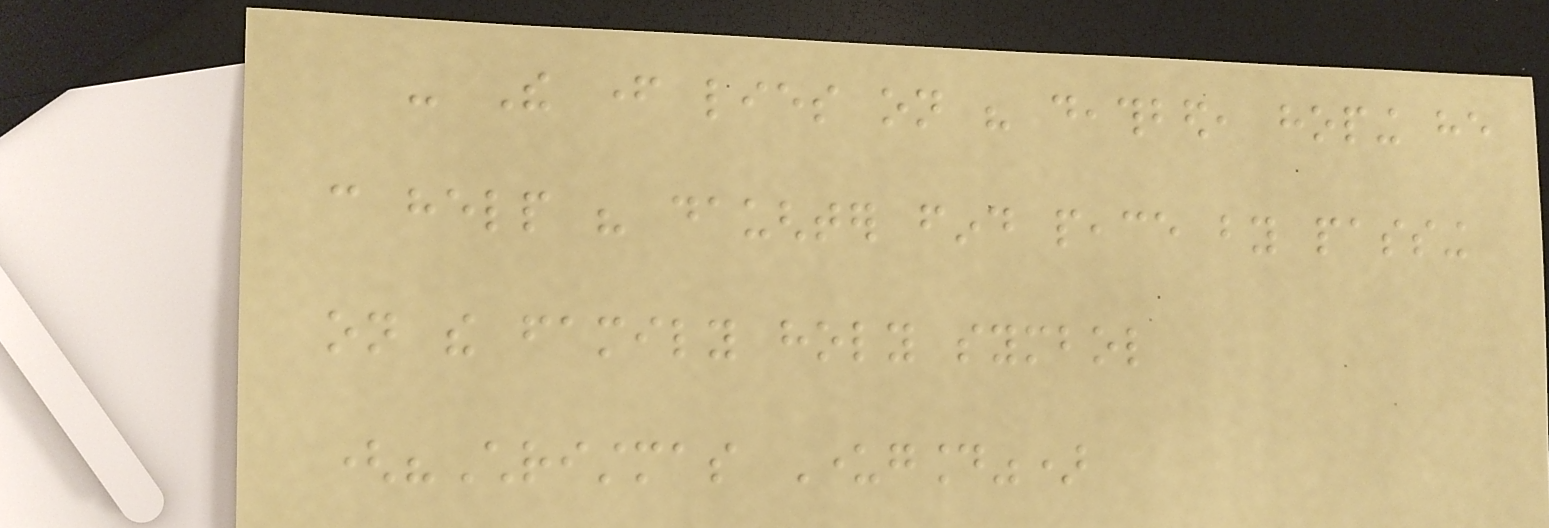- The father lies on his deathbed, hoping he
can help his daughter find peace by passing
on the family holy symbol
("Christmas Undergound")
